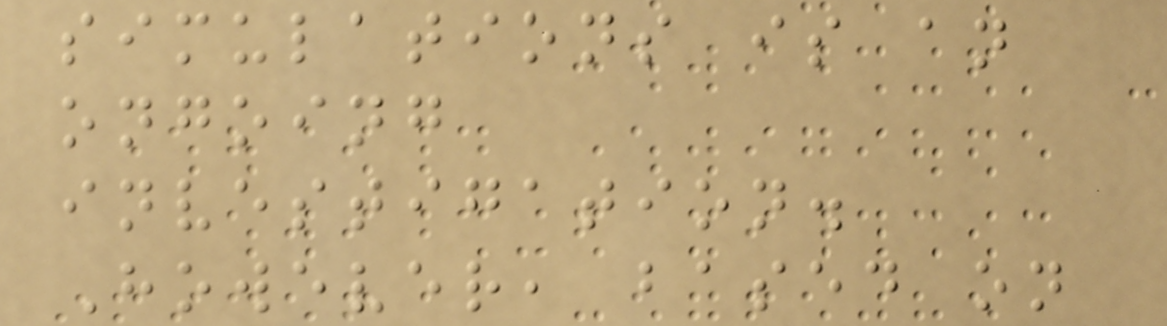simulations is an
ongoing
investigation.
However, based on
